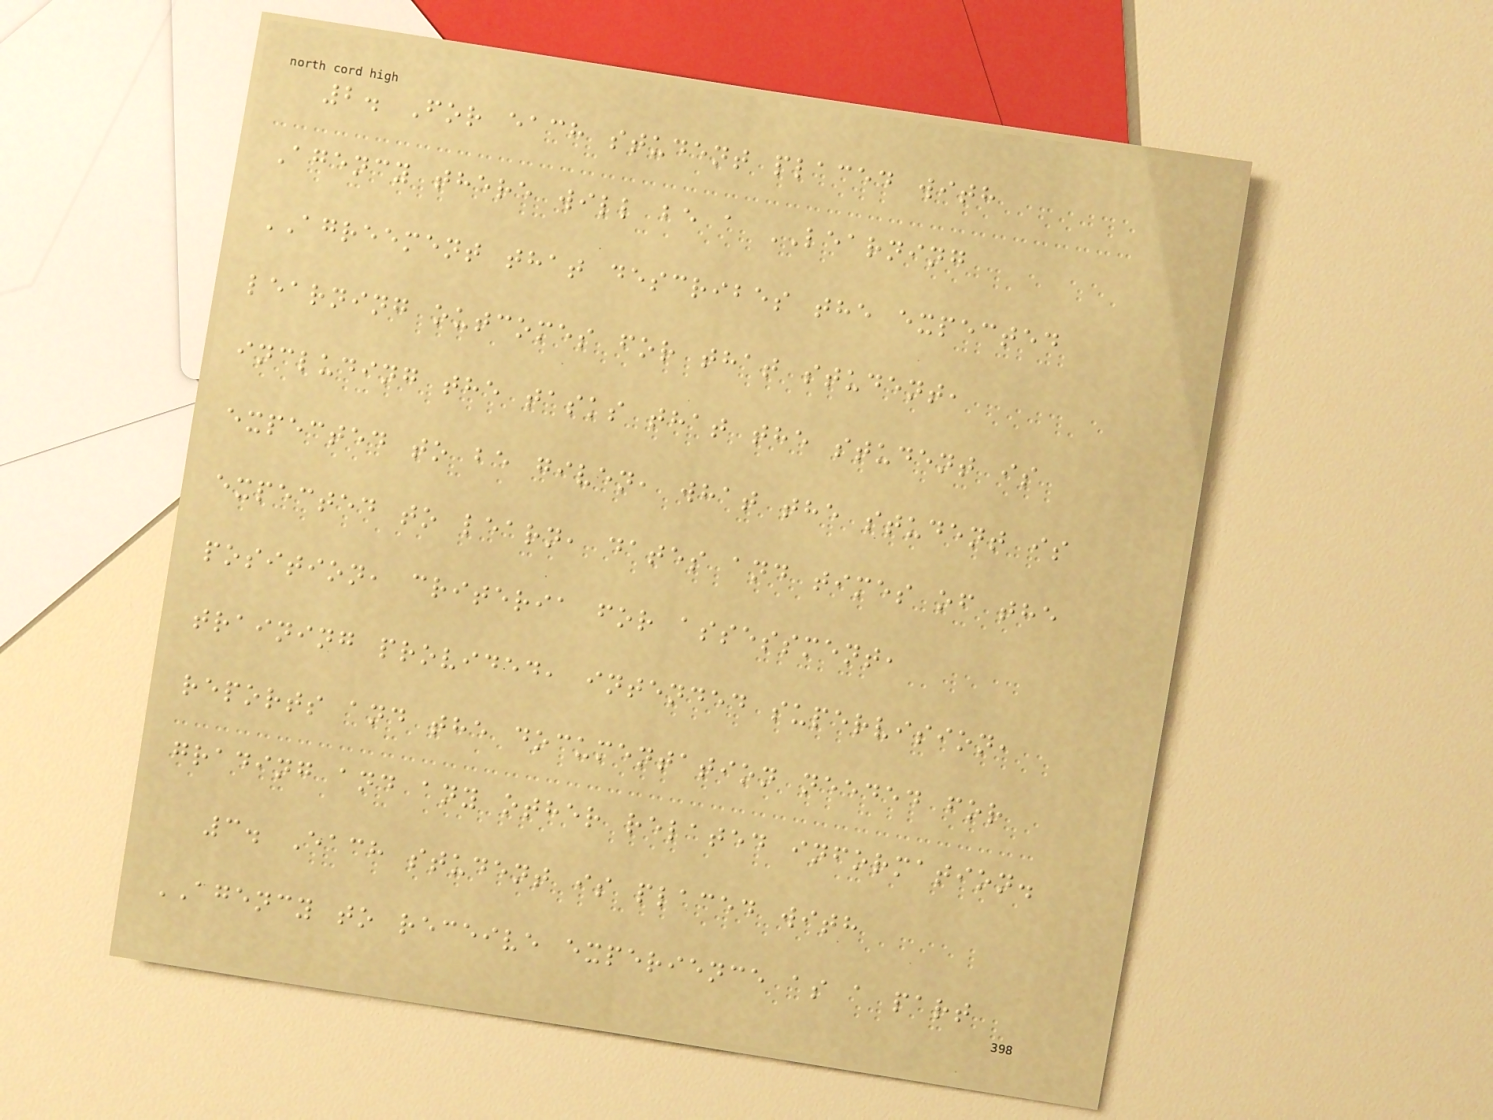2. For each student placed with
Agency there will be a LEARNING
AGREEMENT that describes the expected
learning outcomes for that student,
including the tasks that the student is
expected to be given, what the student is
expected to learn, dates and times of the
position, criteria for assessment,
training provided, intended supervision,
reports and the documentation needed for
grading and any other related information.
3. Each student is placed with
AGENCY to receive experience as a part
